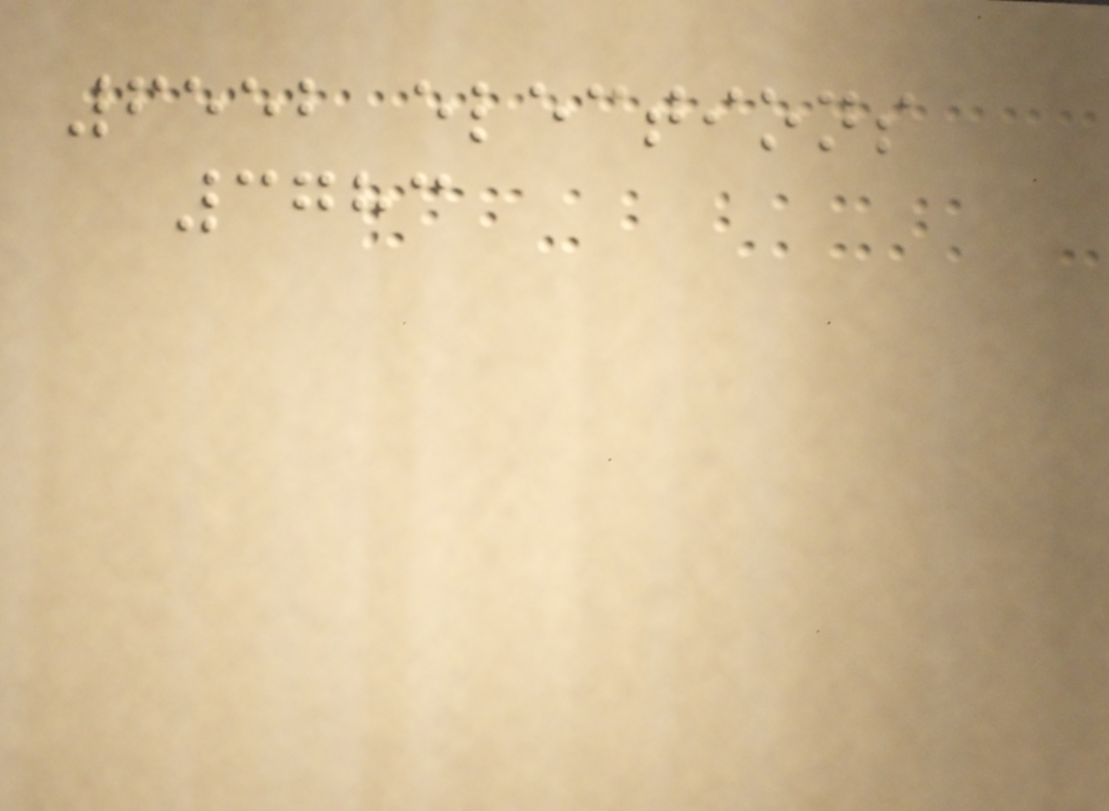6552 elections
3783
